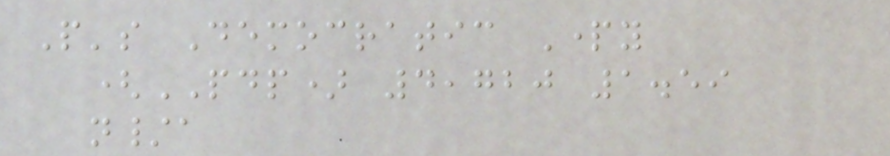People's Democratic Party
(PDP) 4,720 1.59
n/a
